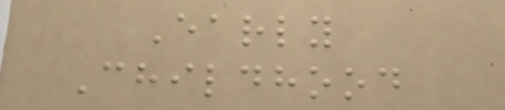Early
Childhood
